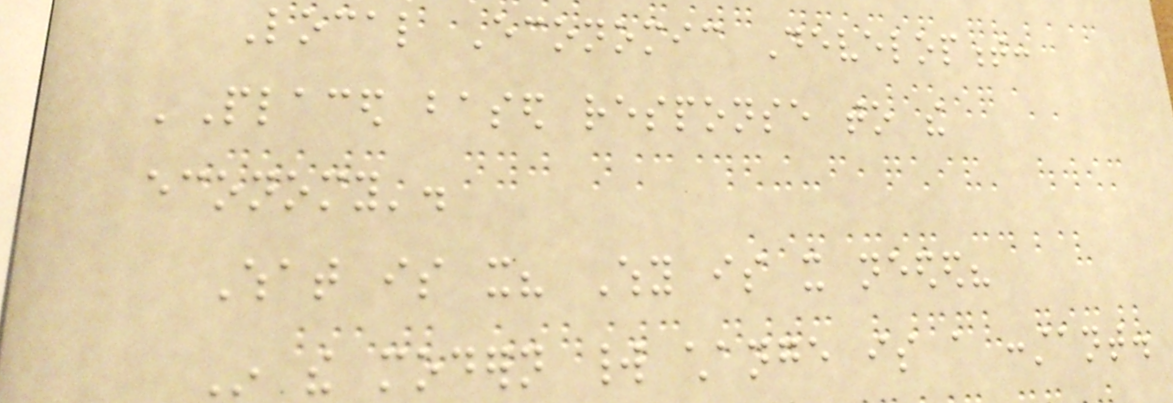Local Economic Development:
'Placed based response to the
economy'.
What is it? Why is it needed?
In the modern world change is a constant.
